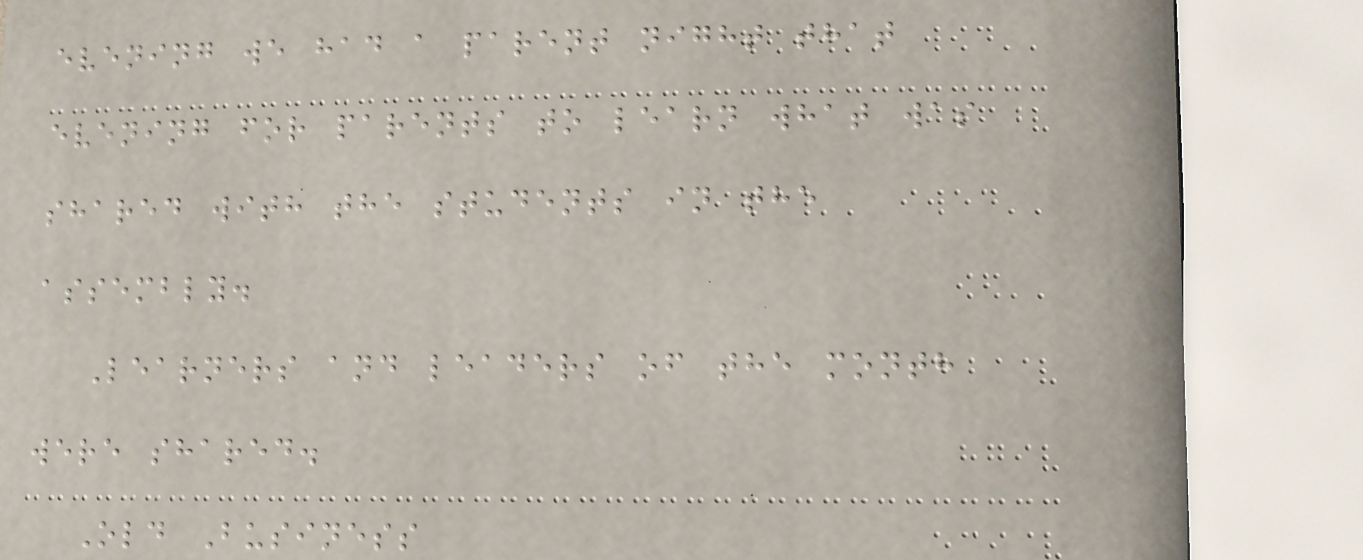evening we had a parent night that
evening for parents to learn what was
shared with the students in the
assembly.
Learners and leaders of the month
were shared.
Old Business
